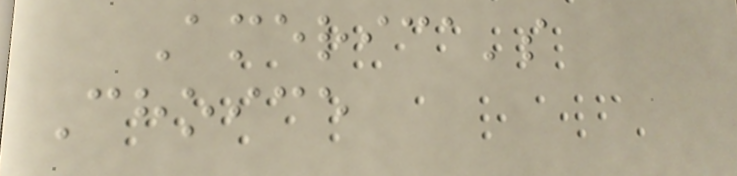America's
Choice
